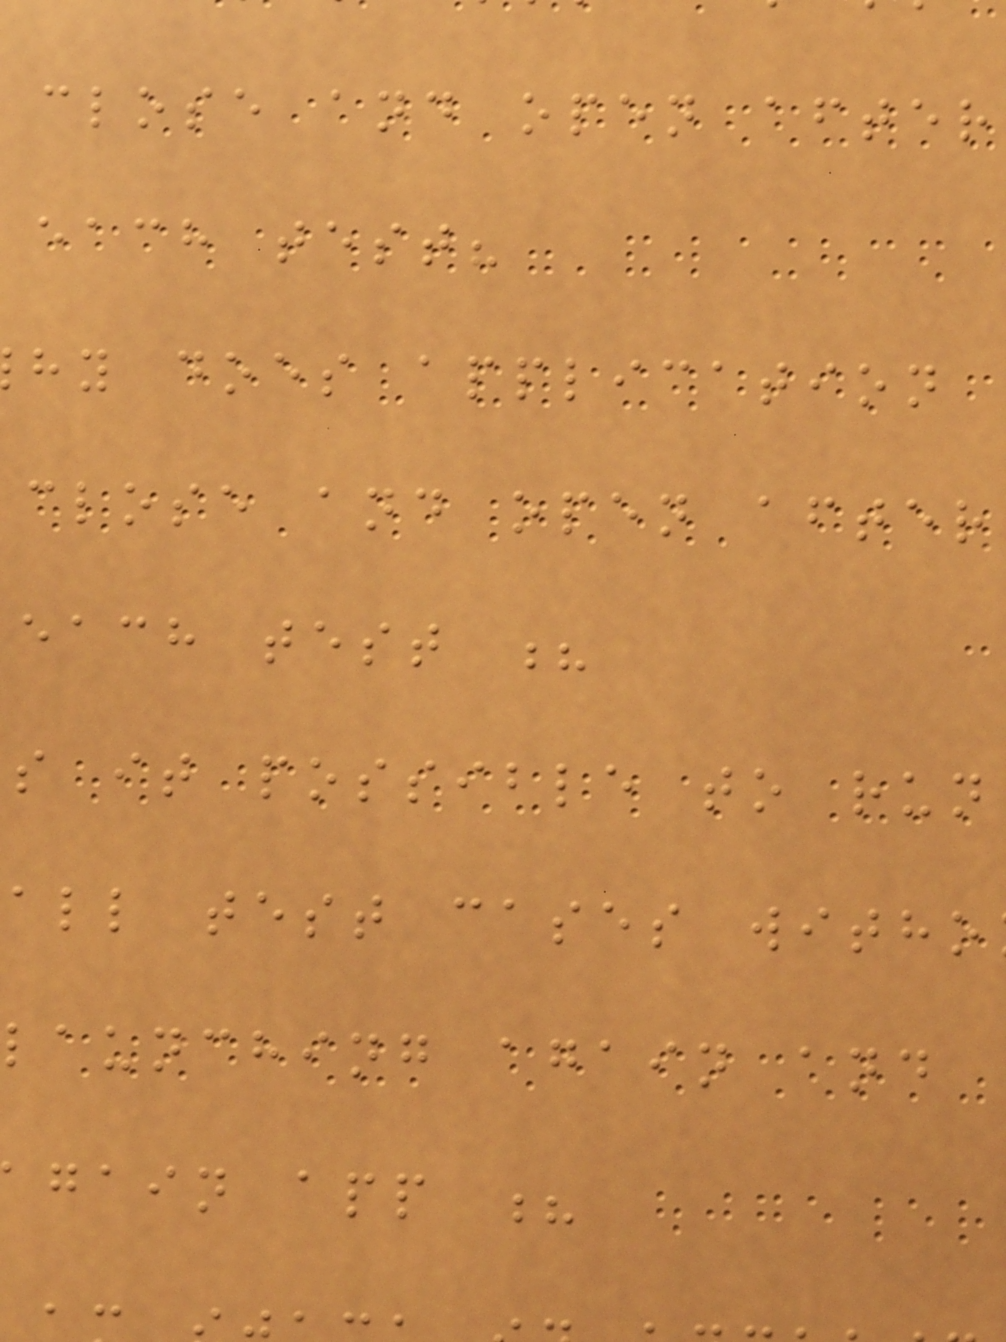close and open after
each test?
hy does application
close and open after
each test ?
s it possible to run
all test cases witho
launching again and
gain app ?
